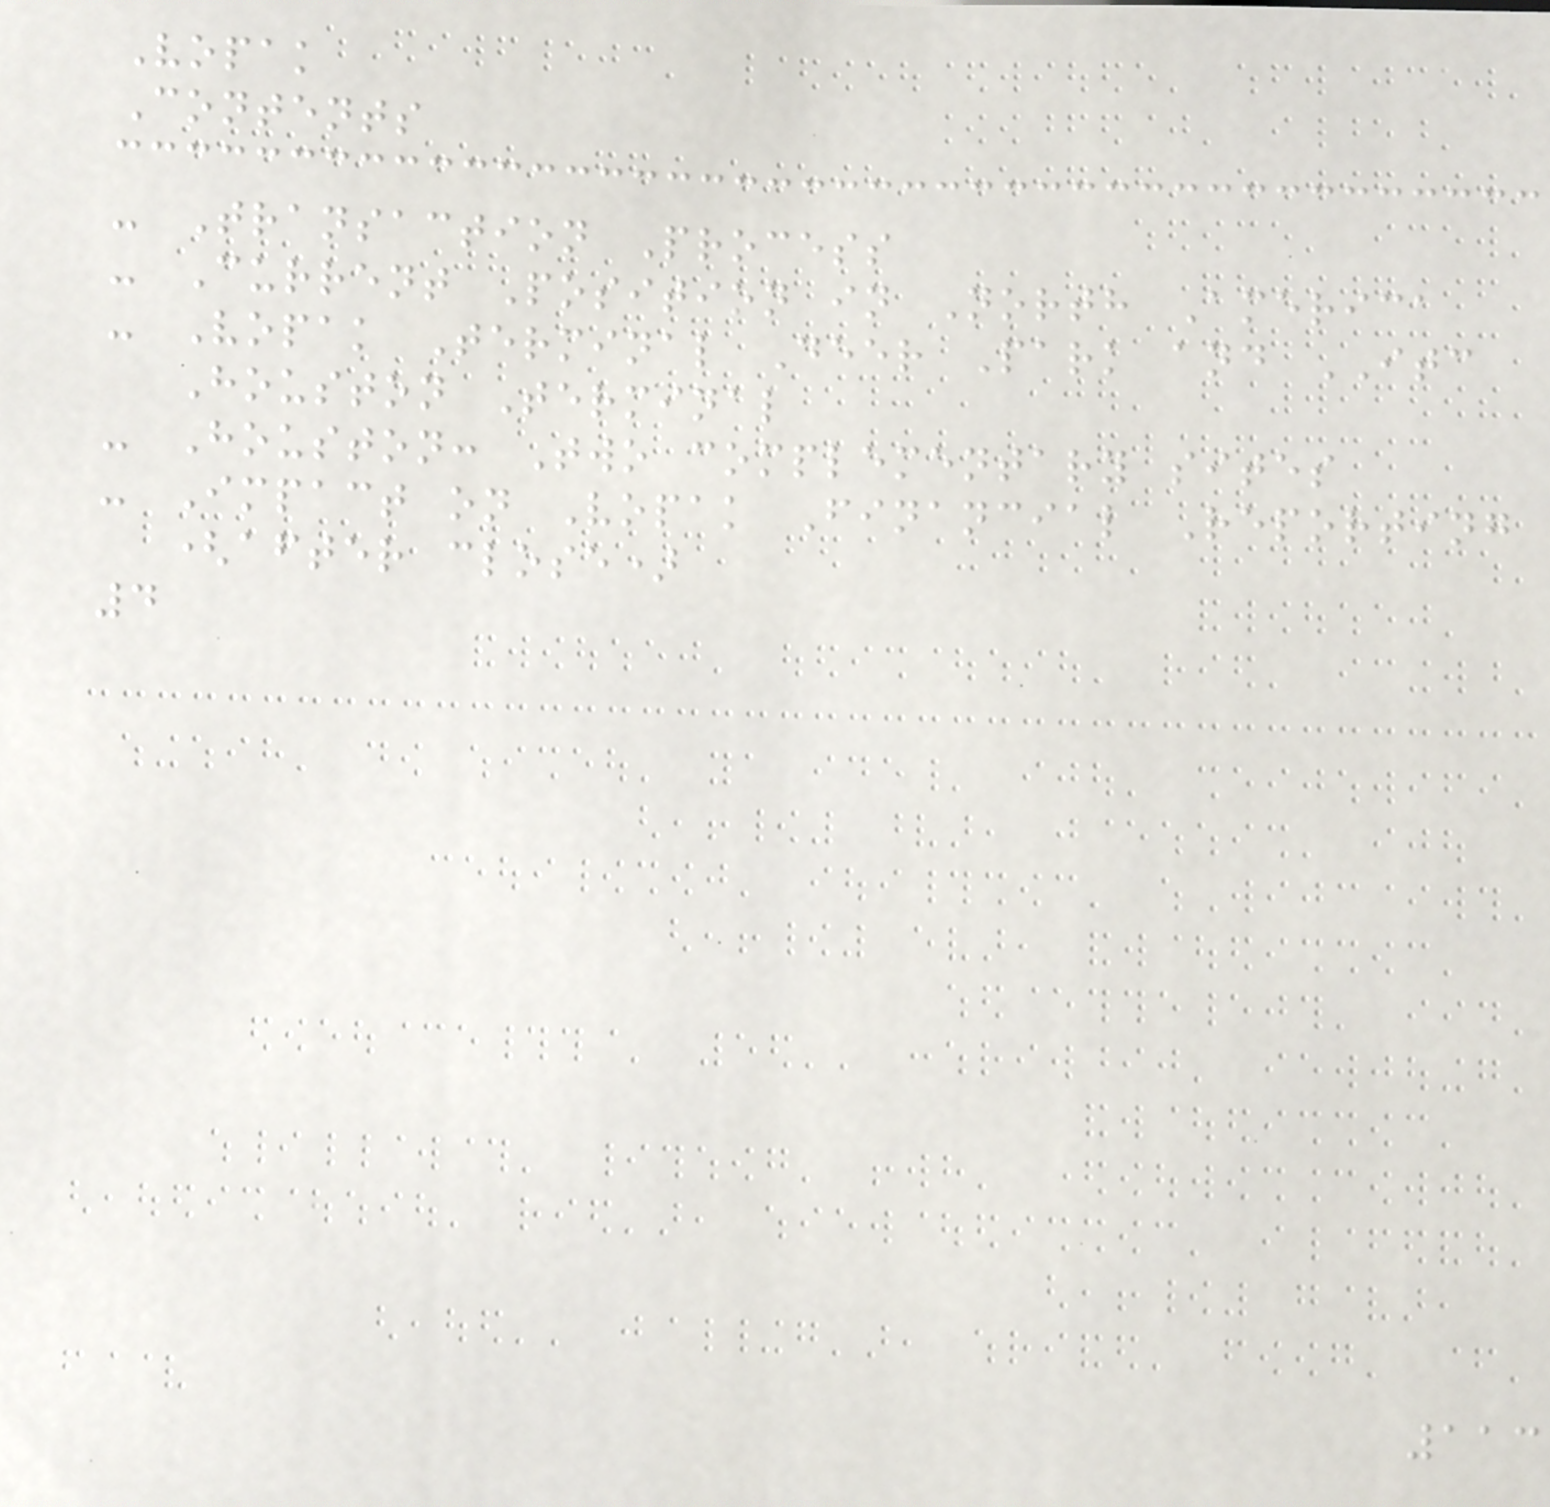Vopak
Contents
- Transaction Process
- Current Position in North America
- Vopak Terminal Deer Park and ITC
Houston Terminal
- Houston: Two complementary sites
- Impact on Vopak Financial Reporting
(after close)
4
113
